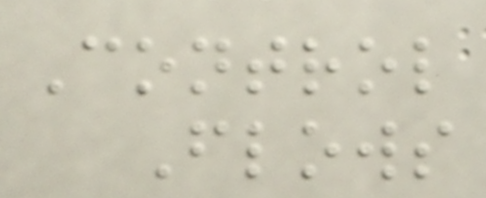Control
Flows
